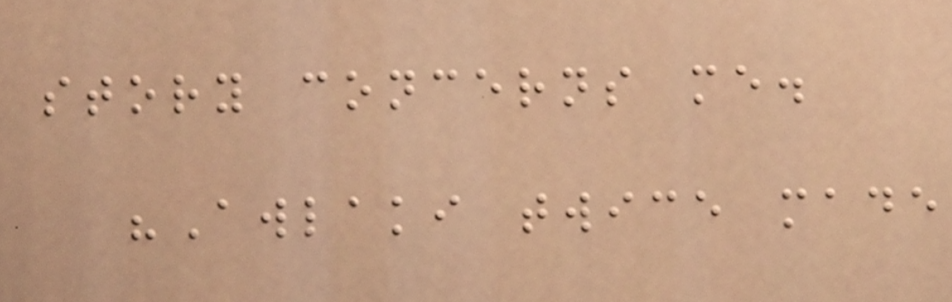story concerns me.
"Awlaki twice made
